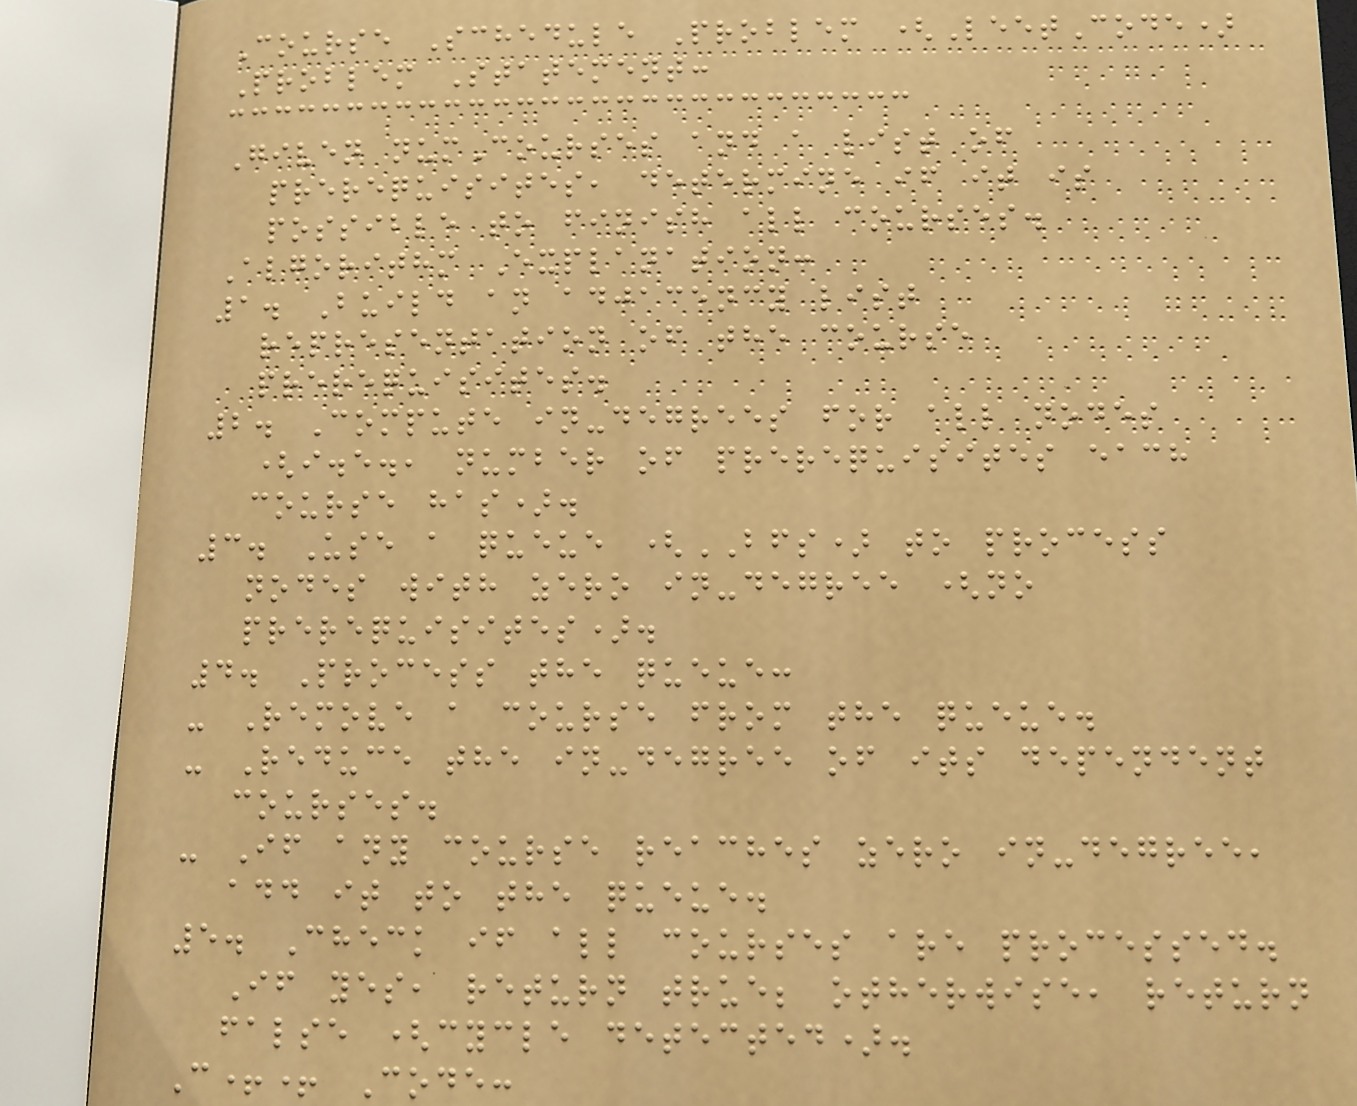Course Schedule Problem (LeetCode)
Problem Statement:
Given numCourses and a list of
prerequisites, determine if it is
possible to finish all courses.
Algorithm Explanation:
1. Build an adjacency list
representation of the course
prerequisites.
2. Compute in-degrees for all nodes
(i.e., number of prerequisites each
course has).
3. Use a queue (BFS) to process
nodes with zero in-degree (no
prerequisites).
4. Process the queue:
- Remove a course from the queue.
- Reduce the in-degree of its dependent
courses.
- If any course reaches zero in-degree,
add it to the queue.
5. Check if all courses are processed.
If yes, return true; otherwise, return
false (cycle detected).
C++ Code:
